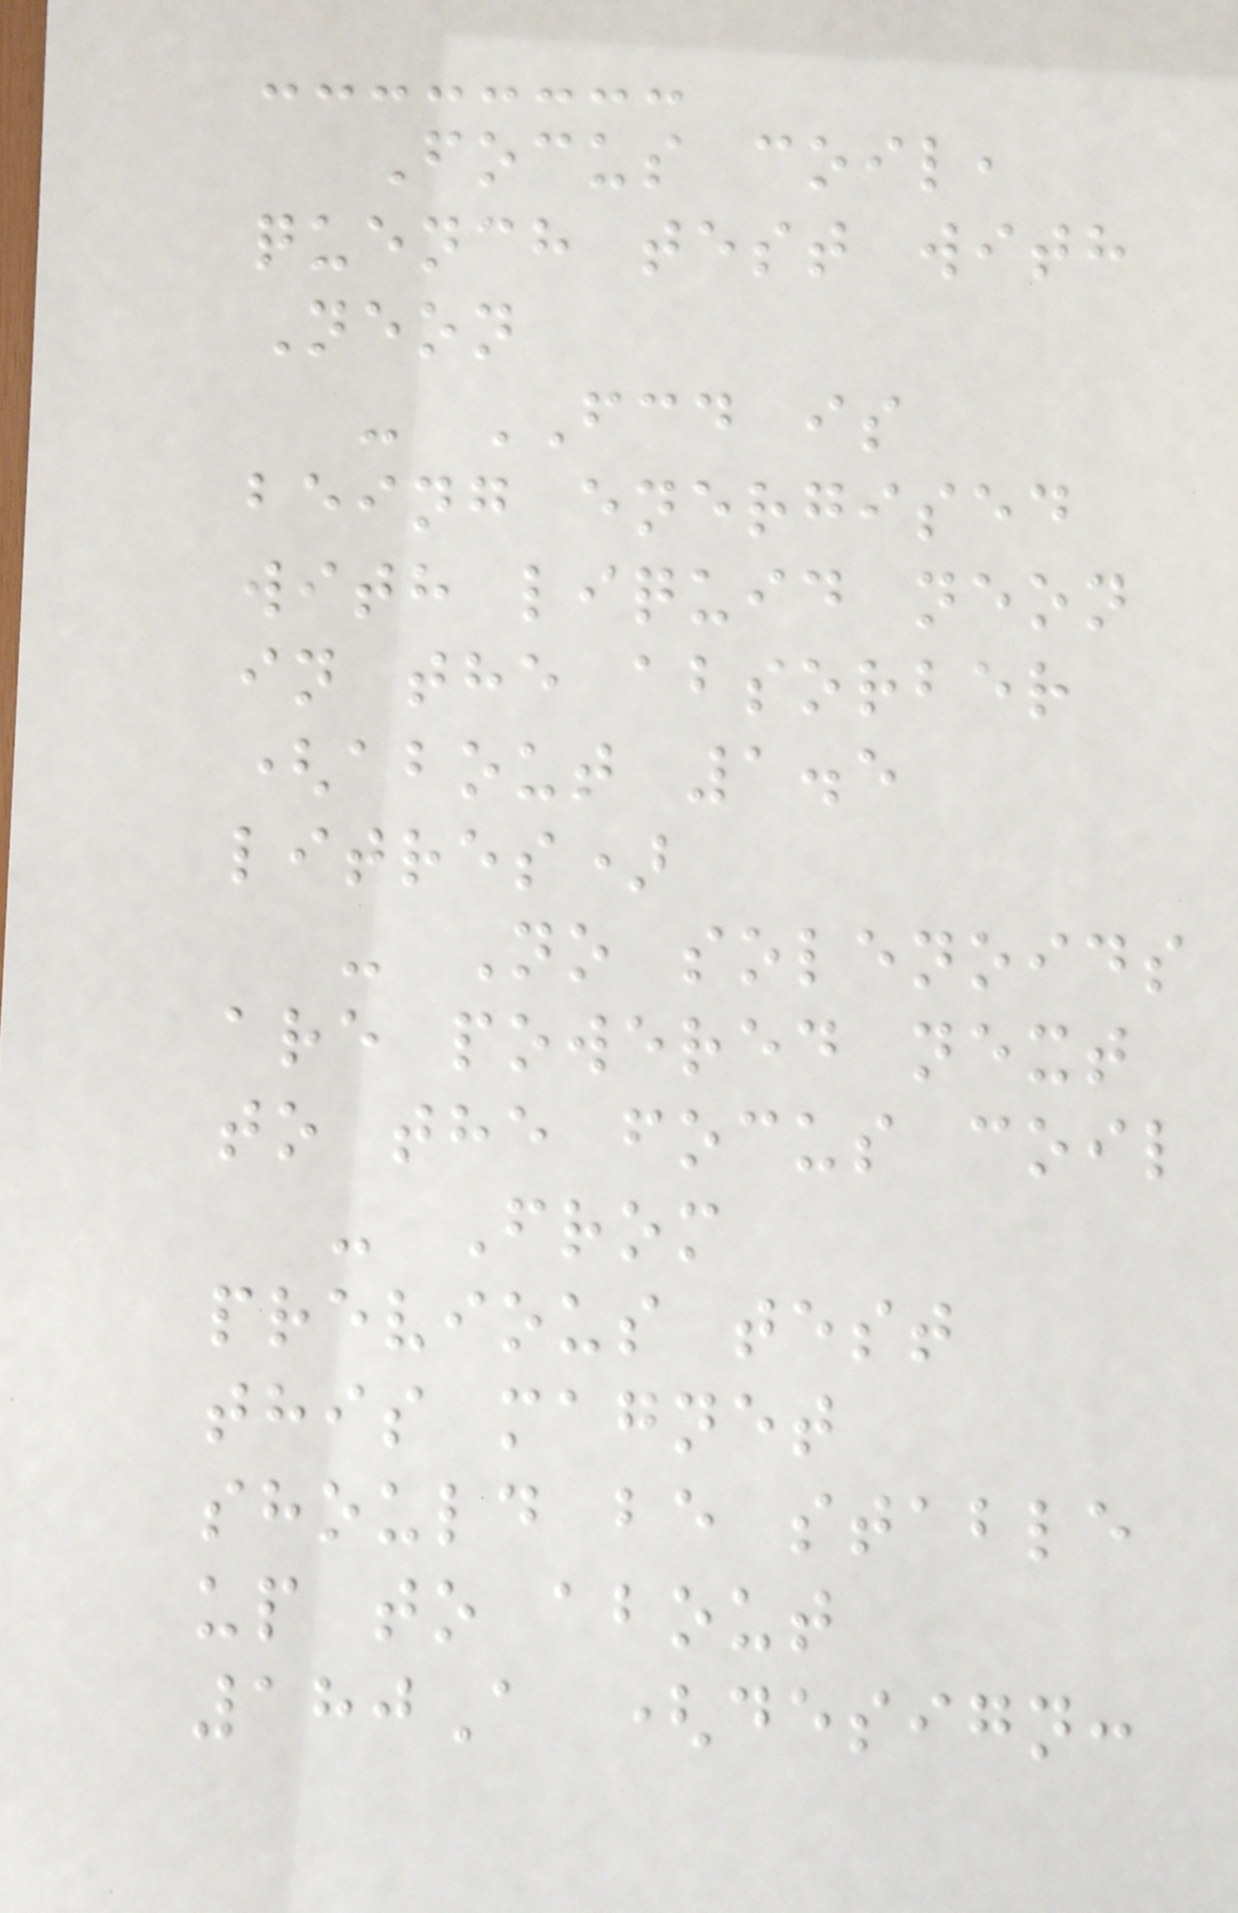Focus coil,
quench test with
Neon
- FCD is
being energised
with liquid neon
in the absorber
(about 1.5
litres)
- No solenoids
are powered next
to the focus coil
- From
previous test
this magnet
should be stable
up to about
180A (design:
